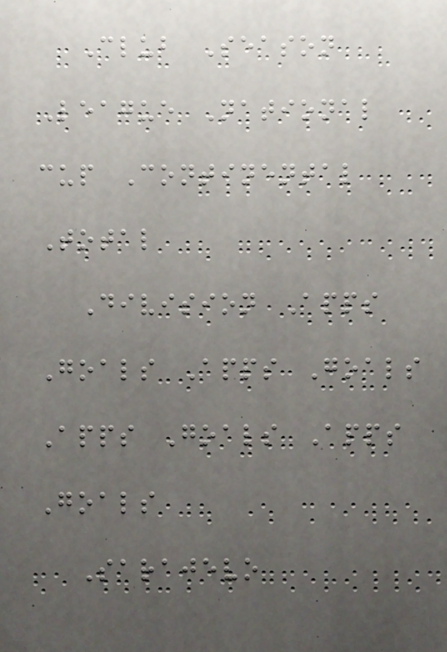Club Season
League National
cup Continental
Total
Division Apps
Goals Apps Goals
Apps Goals Apps
Goals
Sarajevo
